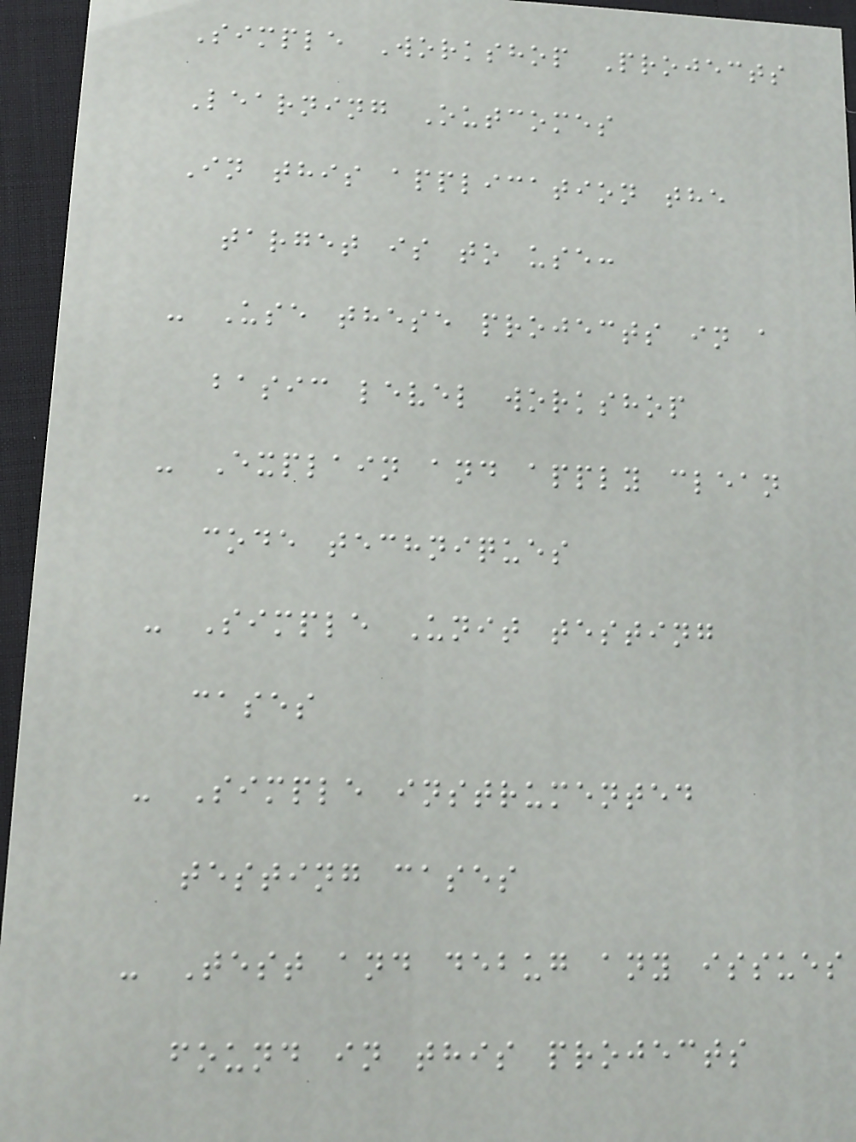Simple Workshop Projects
Learning Outcomes
In this application the
target is to use:
- Use these projects in a
basic level workshop
- Explain and apply clean
code techniques
- Simple Unit testing
cases
- Simple instrumented
testing cases
- Test and debug any issues
found in this projects
